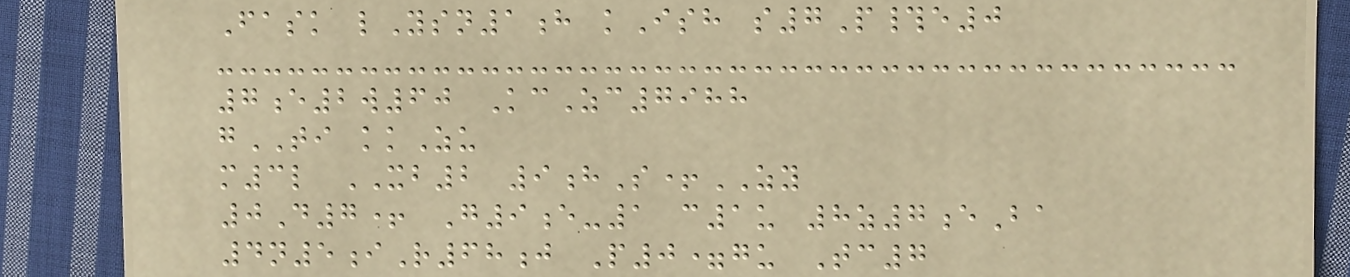Fask lYsn1h kIsh s7P#e0
7e2w60 KcZc7988
gTI kkZu
m3l XB2 9hS+ZY
0D7+ G9e-1 c1u 8z7eBa
4n5iR68j P0=gu Tc7
